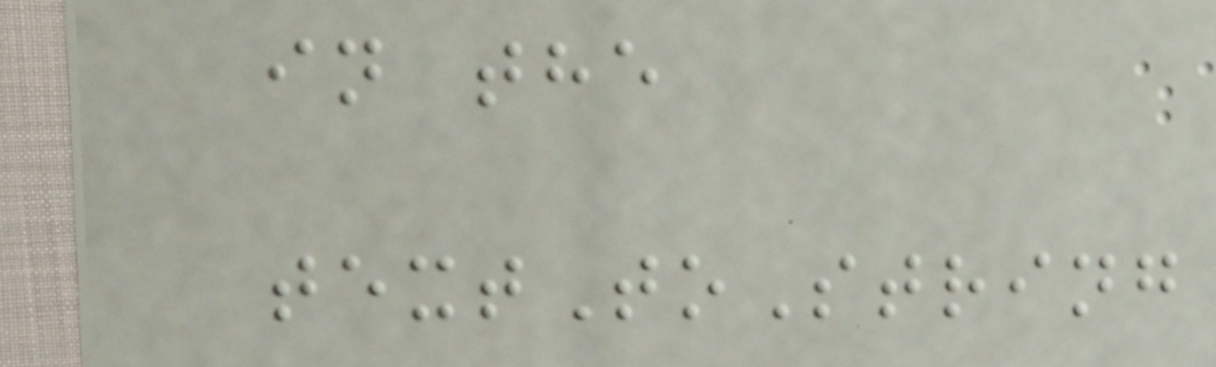in the
textToString
